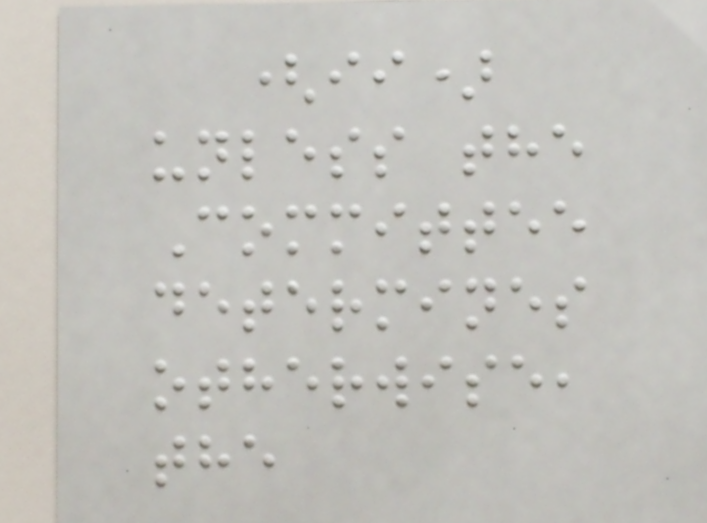(ii)
unless the
Committee
determines
otherwise,
the
